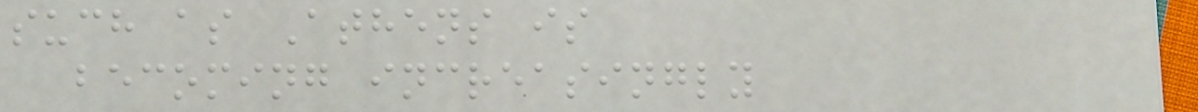such as Athens is
becoming increasingly
